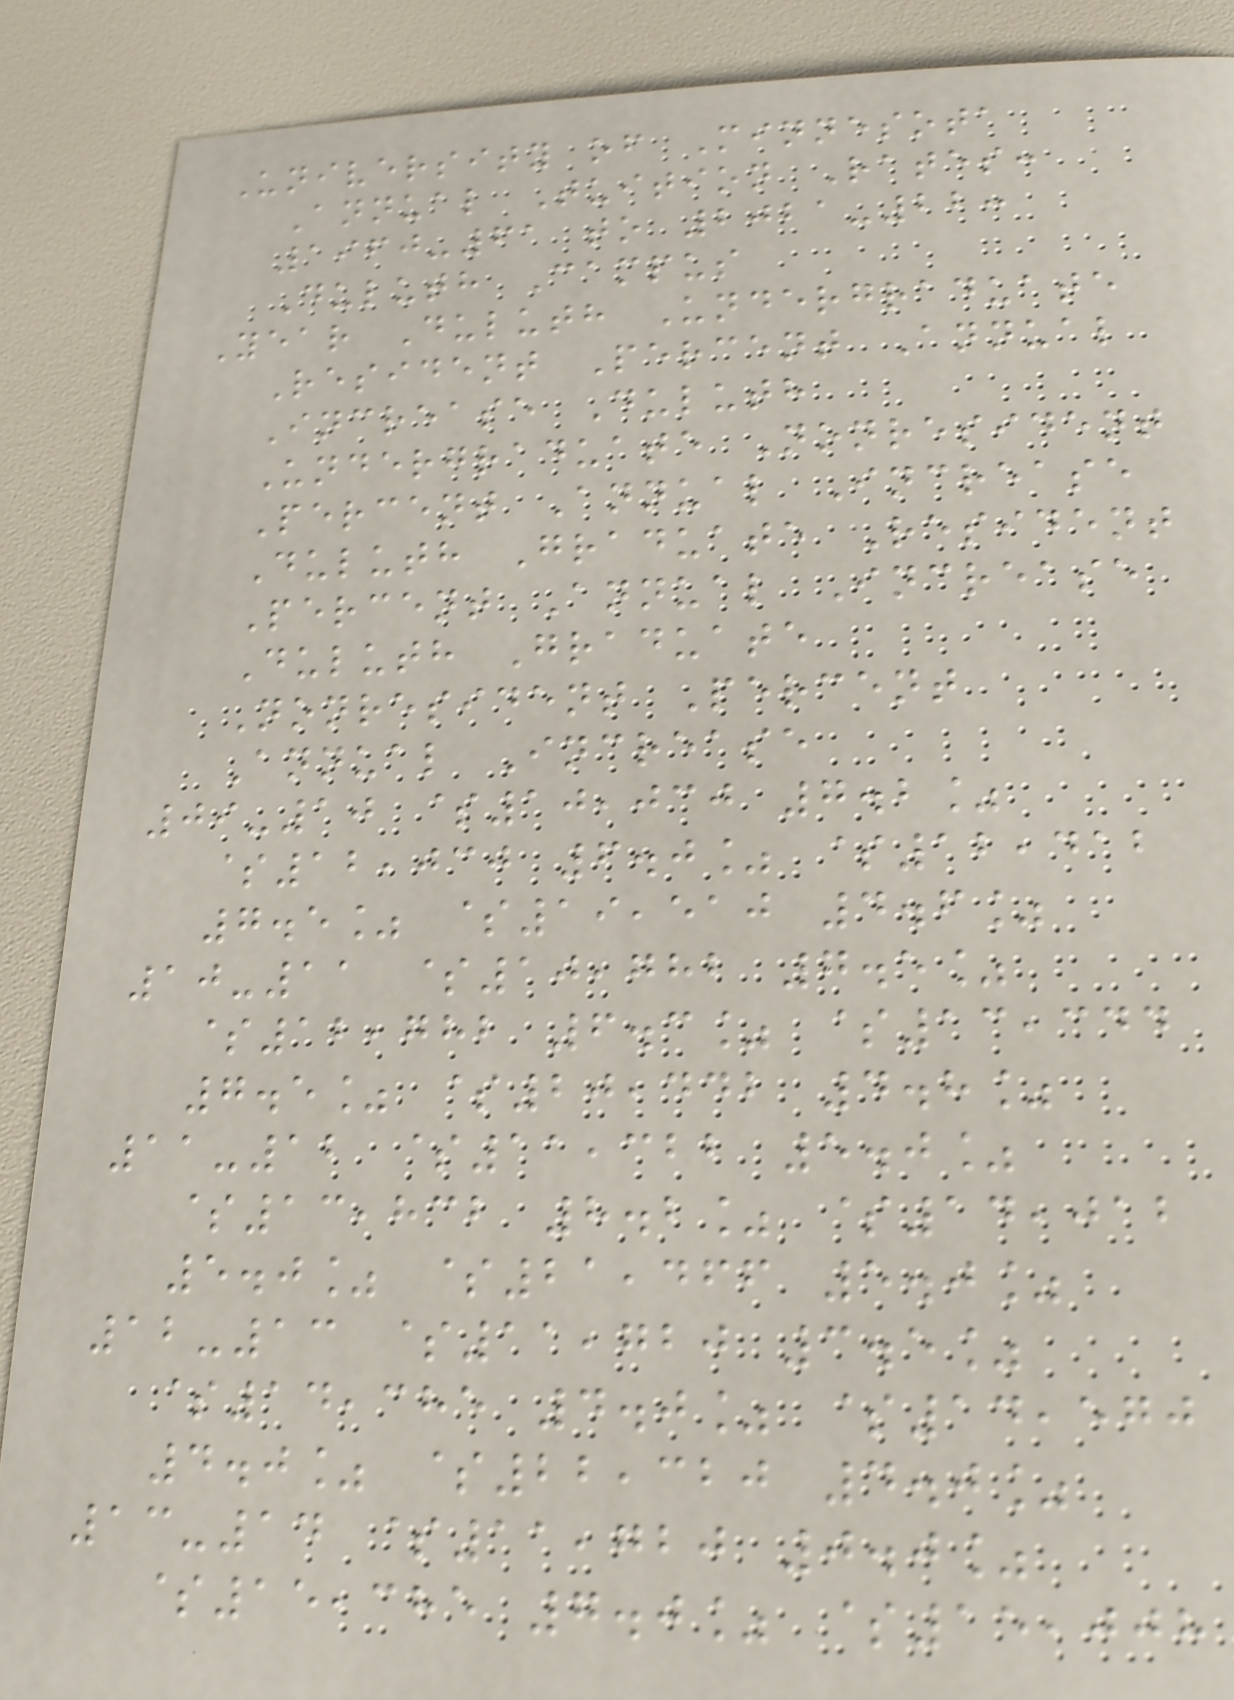University of Minnesota
Annual Tuition Rates:
1960-61 to 2021-22:
Duluth Campus
Year Duluth Undergraduate
Resident Percent Annual
Increase Duluth
Undergraduate Nonresident
Percent Annual Increase
Duluth Graduate Resident
Percent Annual Increase
Duluth Graduate
Nonresident Percent
Annual Increase
09-10 $10,030 7.2%
$12,030 6.0% $12,412
7.5% $19,510 4.6%
10-11 $10,782 7.5%
$12,782 6.3% $13,344
7.5% $20,442 4.8%
11-12 $11,322 5.0%
$13,832 8.2% $14,012
5.0% $21,466 5.0%
12-13 $11,720 3.5%
$14,385 4.0% $14,570
4.0% $22,320 4.0%
13-14 $11,720 0.0%
$15,385 7.0% $15,008
